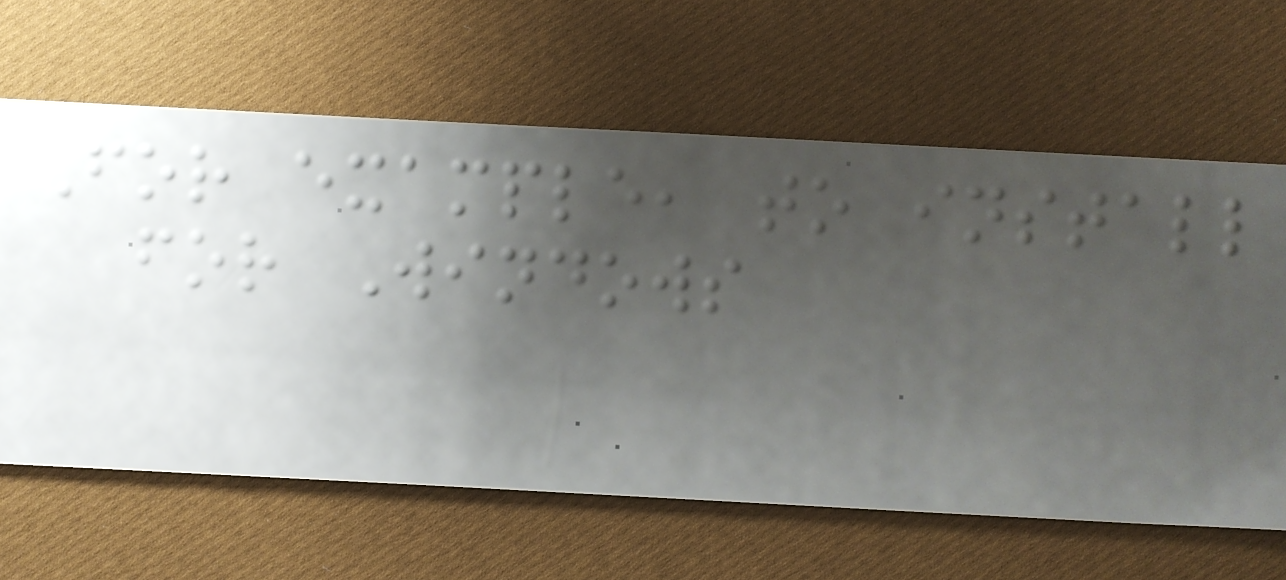For example, to install
for Windows
